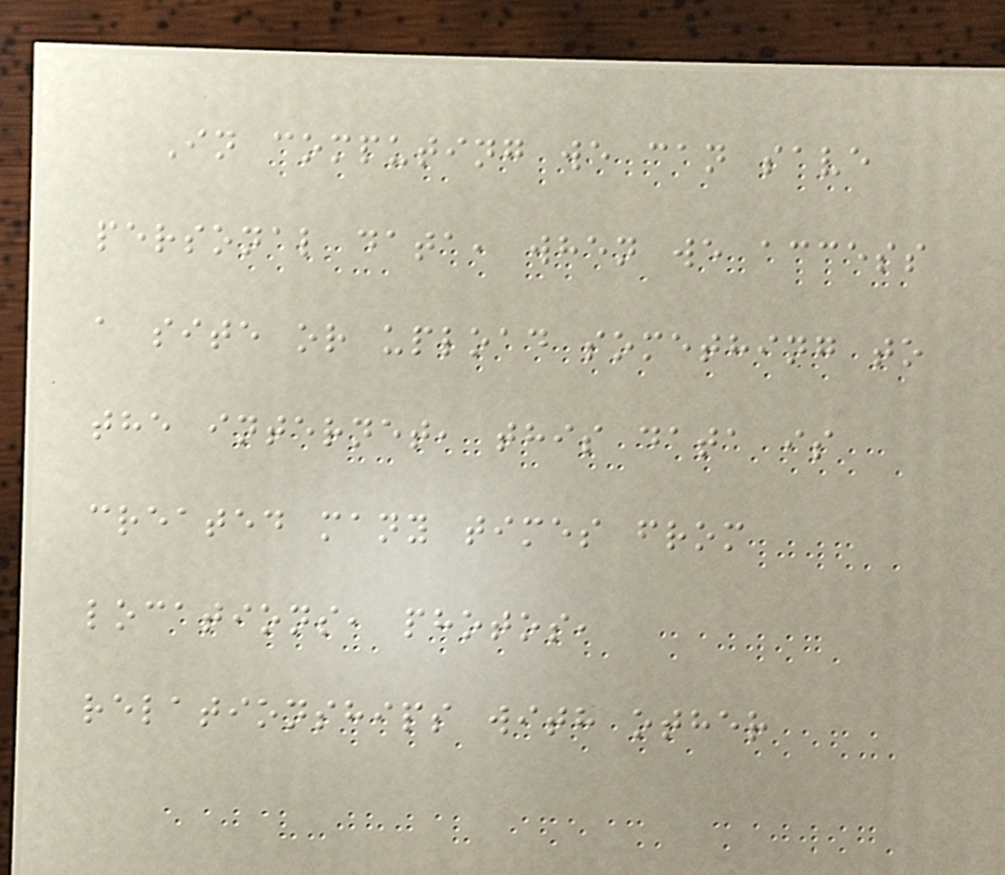In computing we can save
personal data, when we access
a site or upload something to
the internet, this data is
created many times from
locations, photos,
relationships with other
